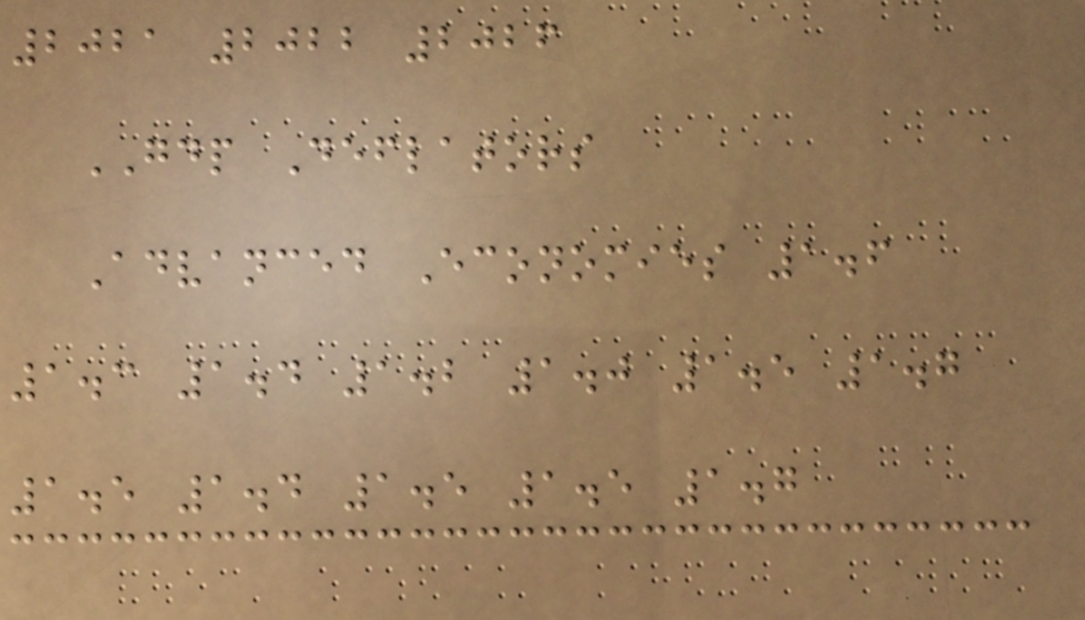2021 2022 2026
GDP Deflators
Advanced Economies 1.6
1.3 1.4 1.2 1.0 1.5 1.7
1.5 1.4 1.5 1.5 1.7
